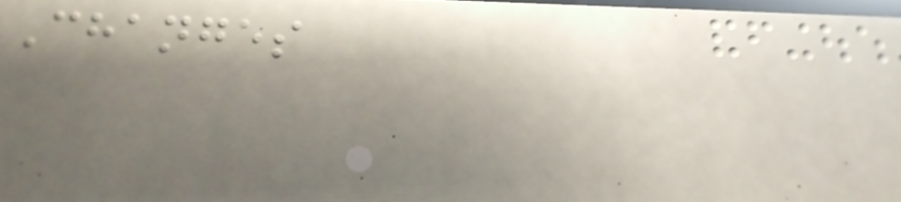Changes
